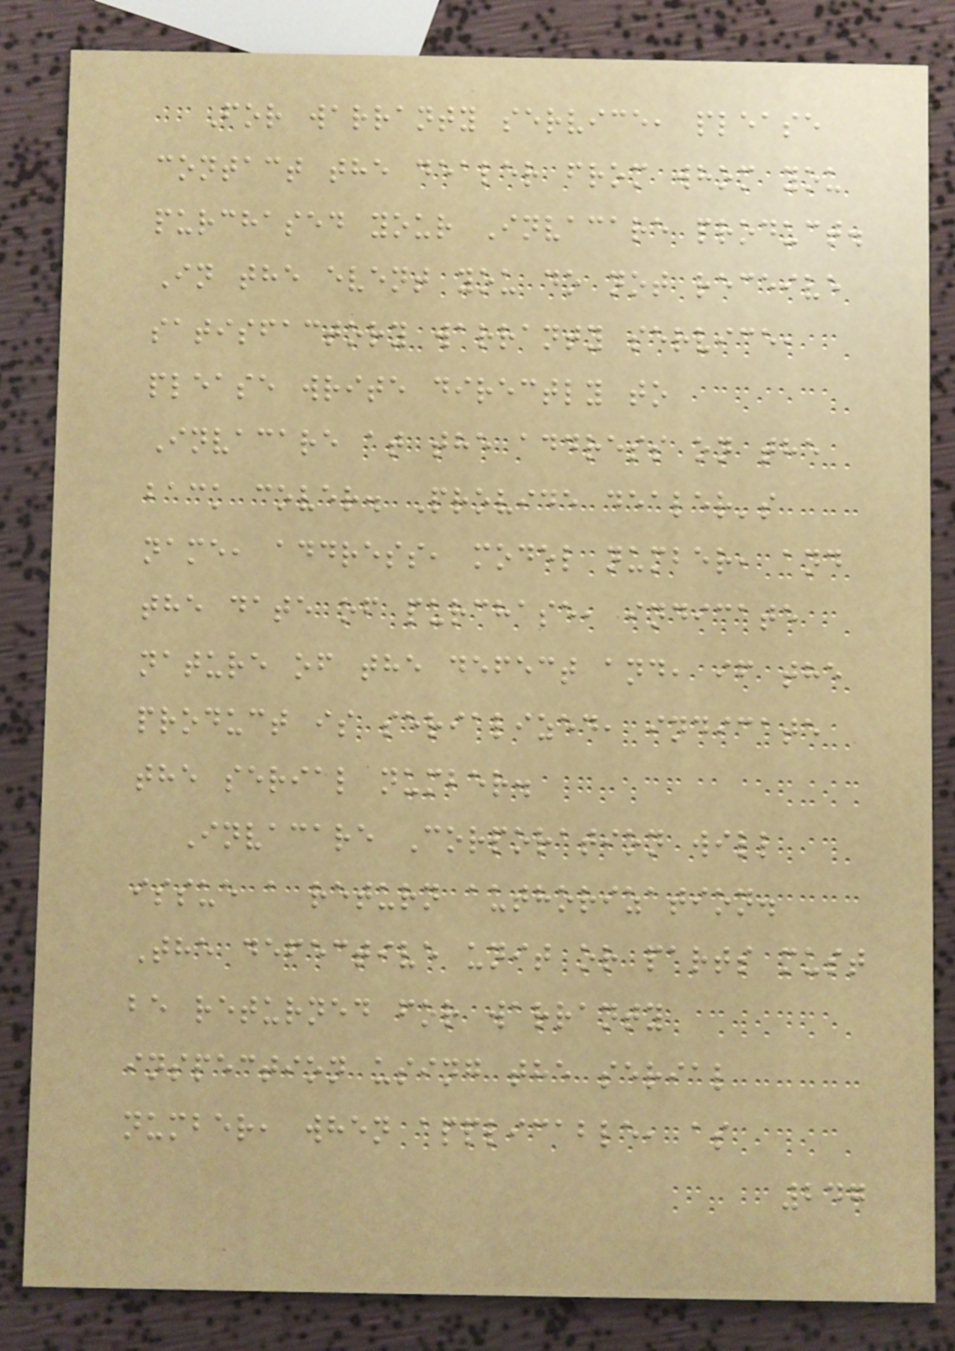For warranty service, please
contact the dealer from whom you
purchased your Invacare product.
In the event you do not receive
satisfactory warranty service,
please write directly to
Invacare at the address on the
back cover. Provide dealer's
name, address, model number, and
the date of purchase, indicate
nature of the defect and, if the
product is serialized, indicate
the serial number.
Invacare Corporation will
issue a return authorization.
The defective unit or parts must
be returned for warranty
inspection using the serial
number, when applicable, as
247
